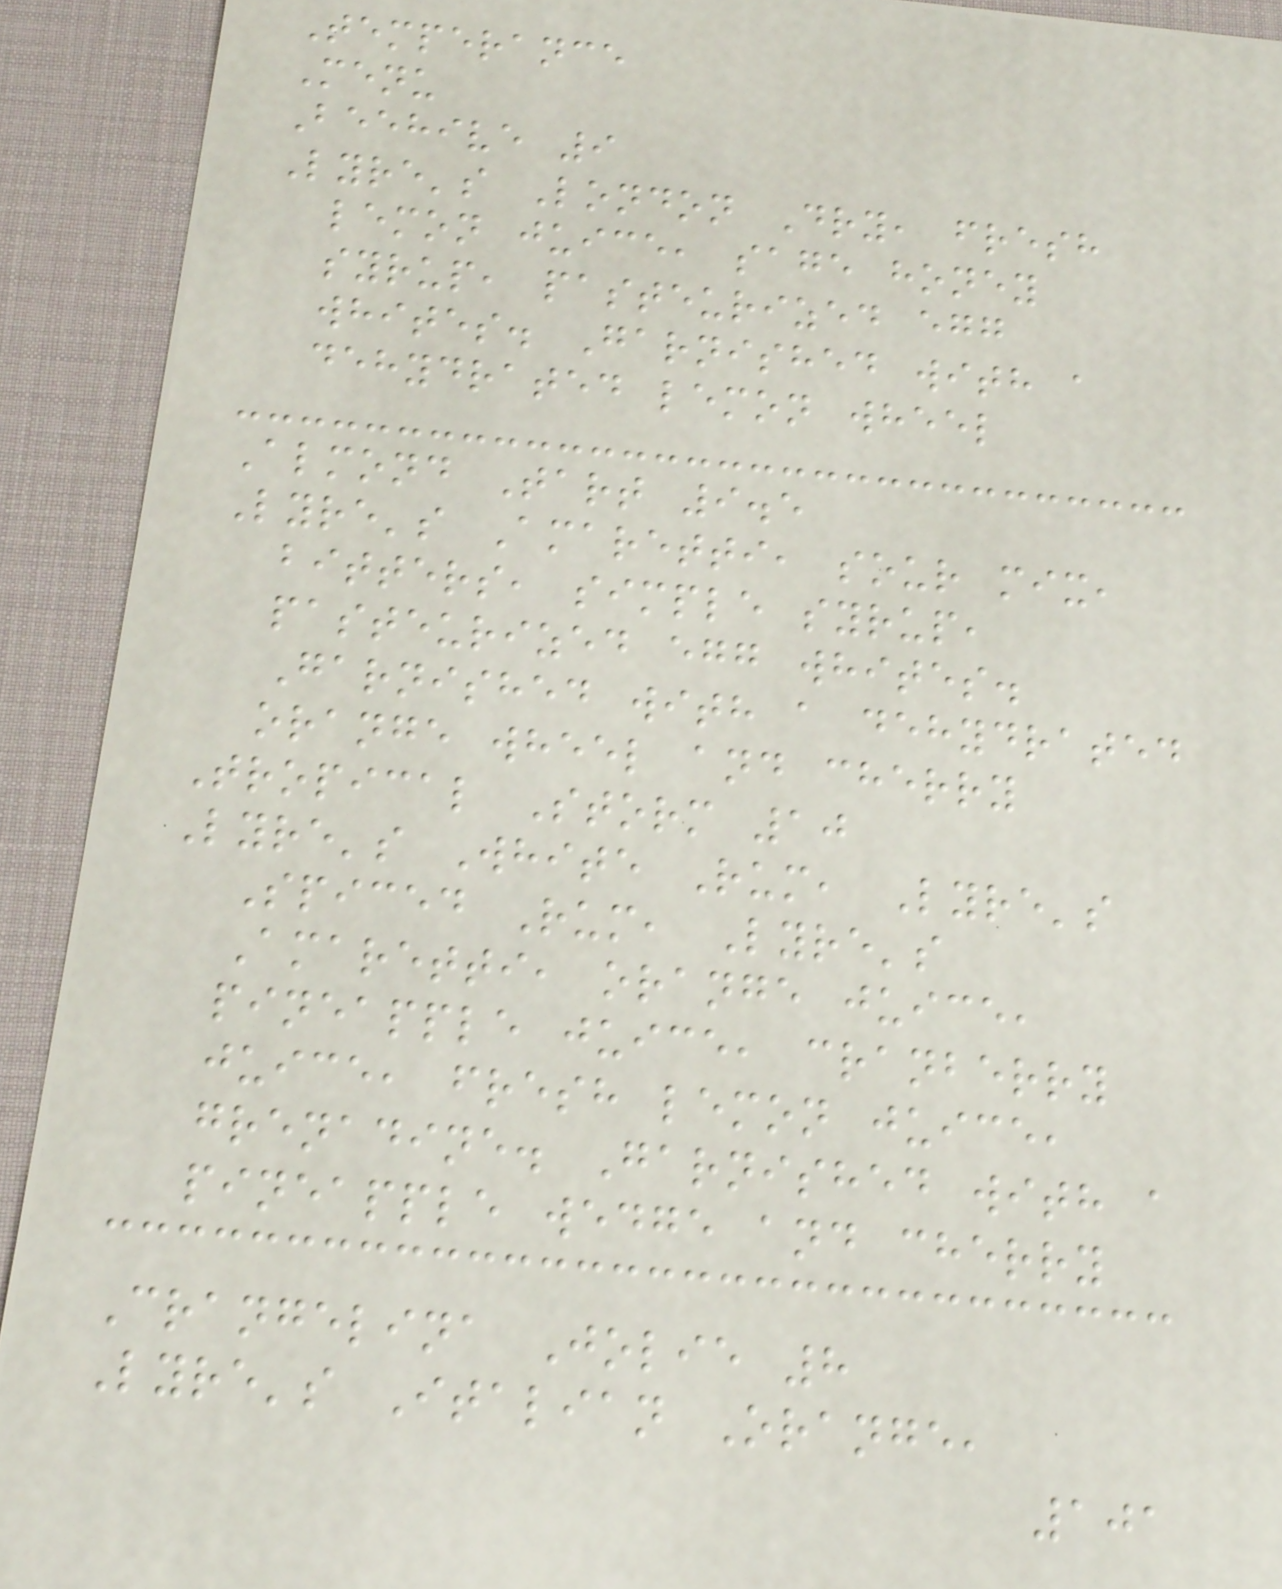Temperance
Menu
Beehive 9
Lyre's London Dry, fresh
lemon juice, sage honey
syrup, pasteurized egg
whites. Garnished with a
dehydrated lemon wheel
Almond Tart 9.5
Lyre's Amaretti, sour mix,
bitters, simple syrup,
pasteurized egg whites.
Garnished with a dehydrated
orange wheel and cherry
Tropical Storm 10
Lyre's White Rum, Lyre's
Spiced Rum, Lyre's
Amaretti, orange juice,
pineapple juice, cranberry
juice, fresh lemon juice,
grenadine. Garnished with a
pineapple wedge and cherry
Crangelina Jolie 8
Lyre's Italian Orange,
101
